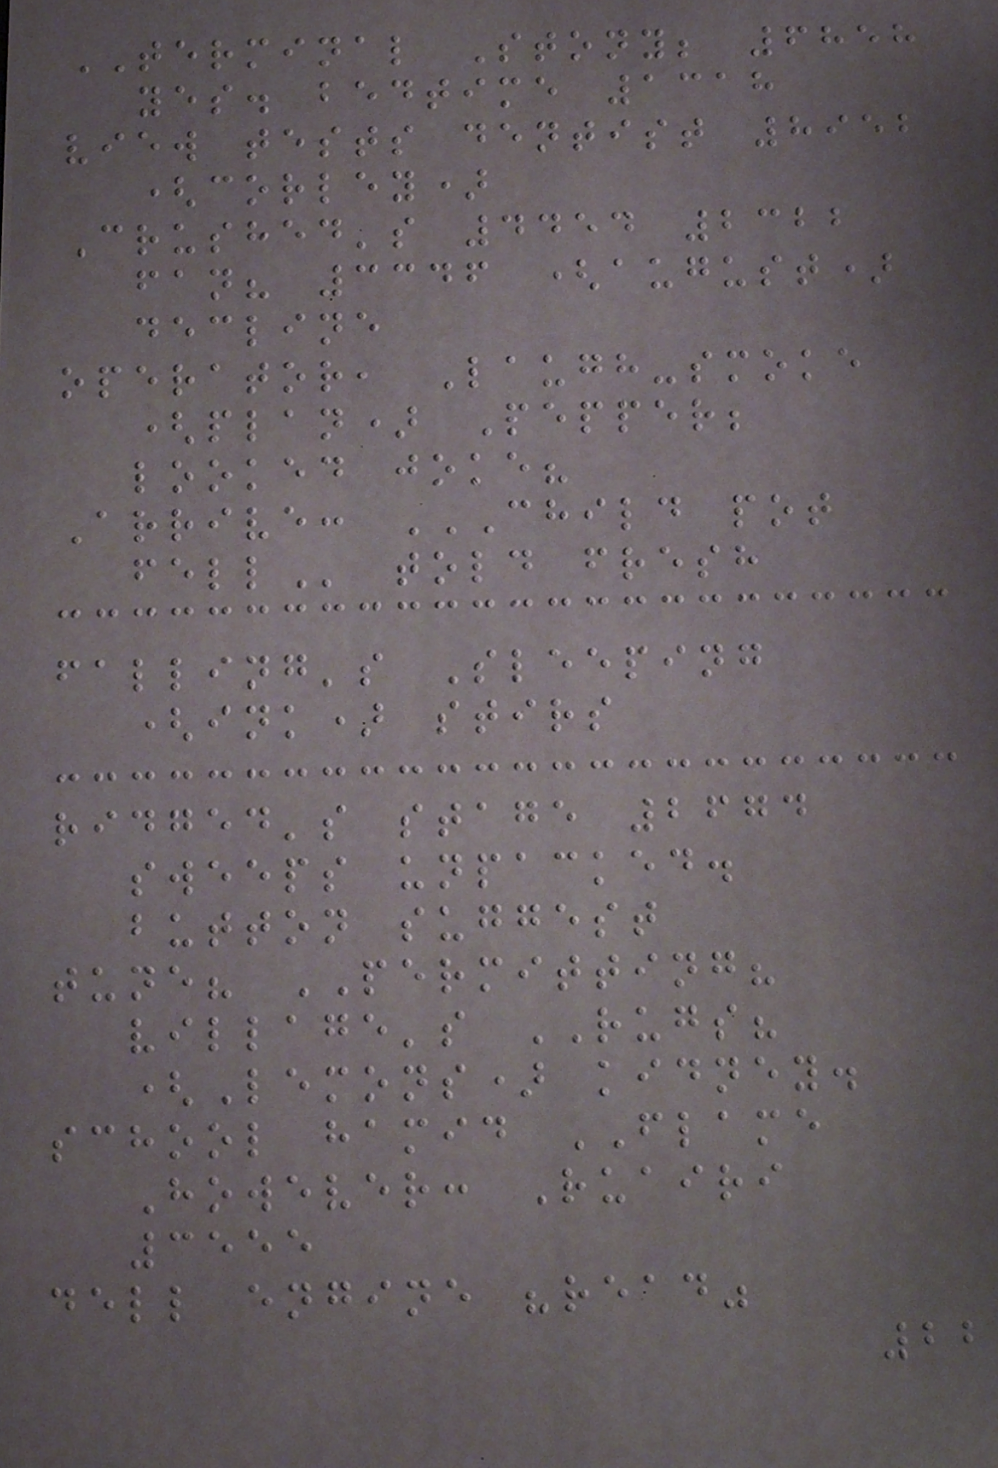TERMINAL Stony; 6858
yes. bedtime 1318
view tests dentist 8952
(corley)
Crushed's 4454 2322
fan? 3346 (august)
decline
operator, Laugh-smoke
(plan) Pepper;
looked joke?
Arrive: CHILD POT
FELL told fresh
falling's Sleeping
(ink) stirs
ridged's stage 2674
sweeps unpacked.
button suggest
tune? PERMITTING?
village's RUGS?
(Lemons) kidney.
school hamid FLAME
However: Ruairi
3555
dell engine "read"
22
